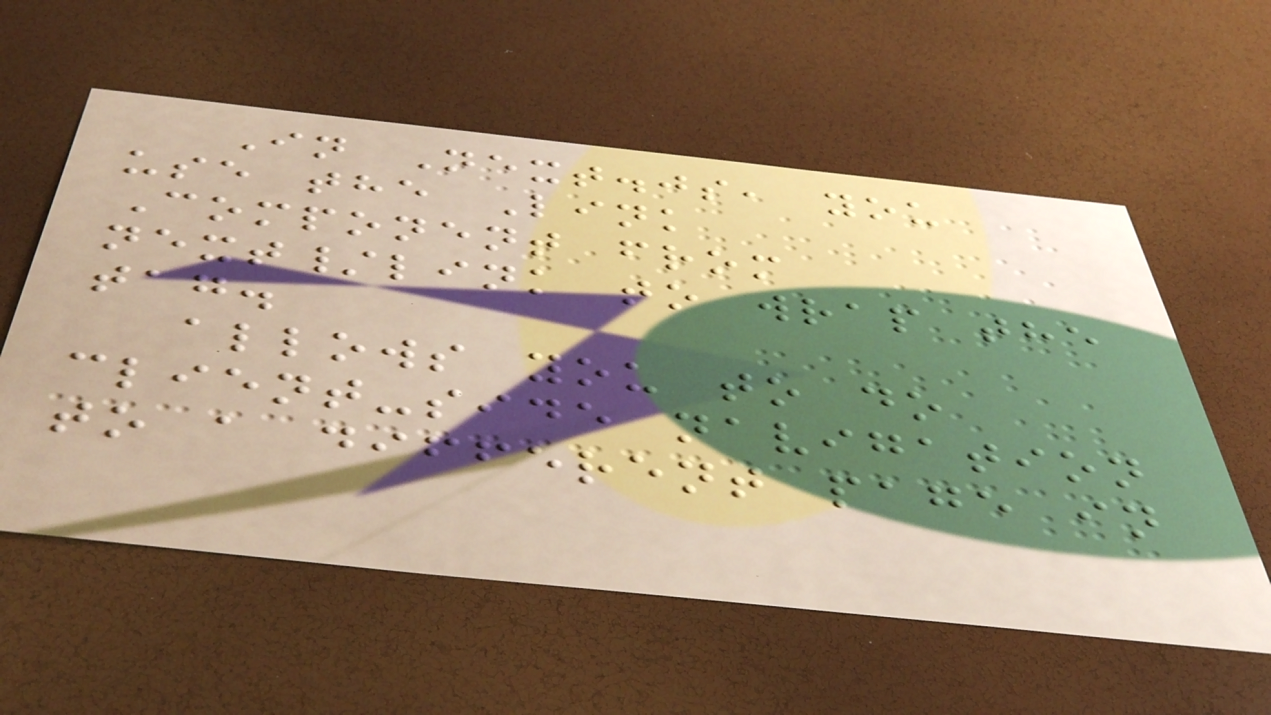In Next.js, you
use the Link
Component from
next/link to wrap the
tag.
allows you to do
client-side navigation
to a different page in
